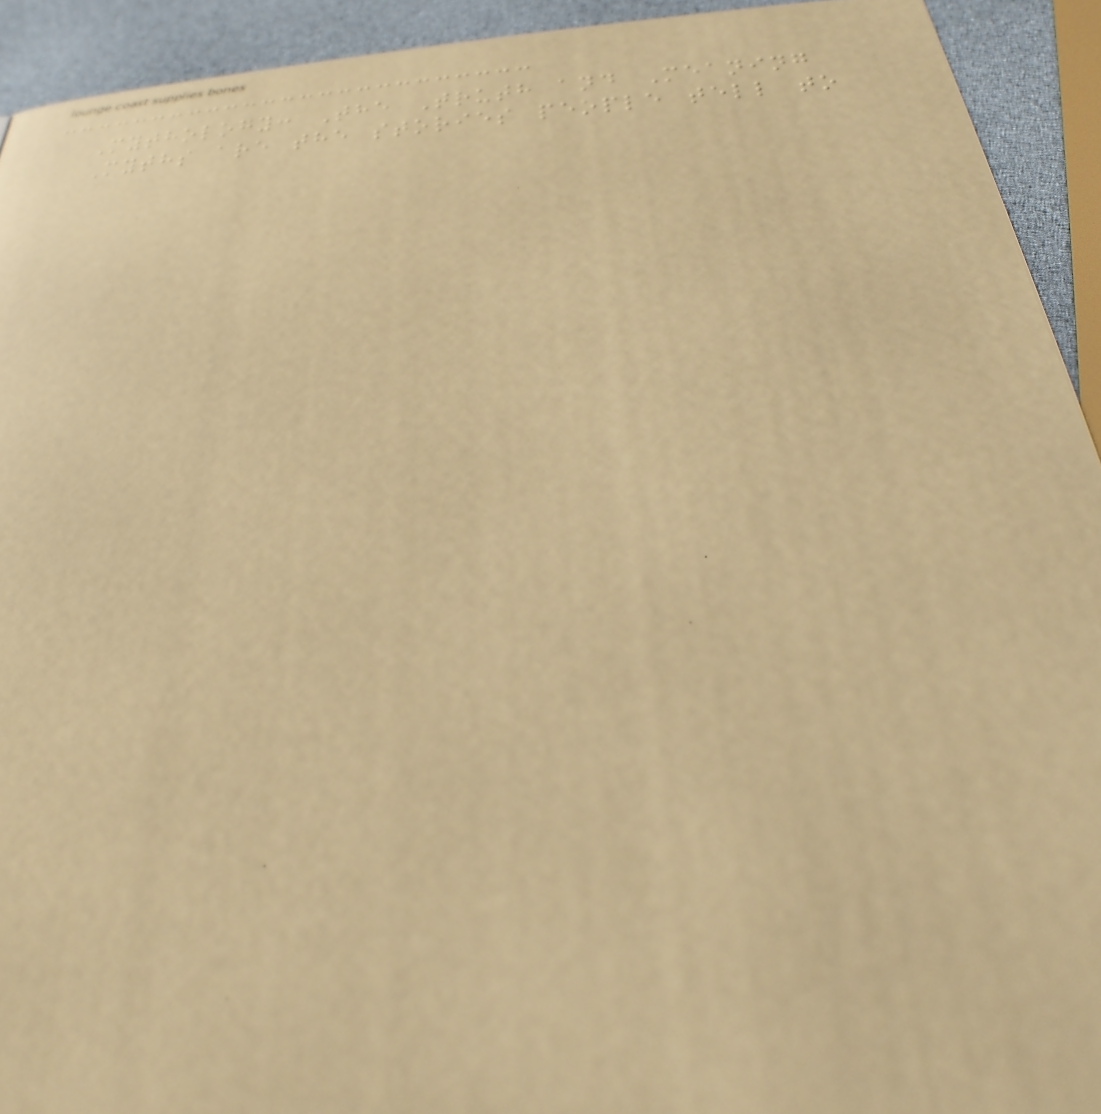Mythology: The Truth and Meaning
Myths are the stories people tell to
